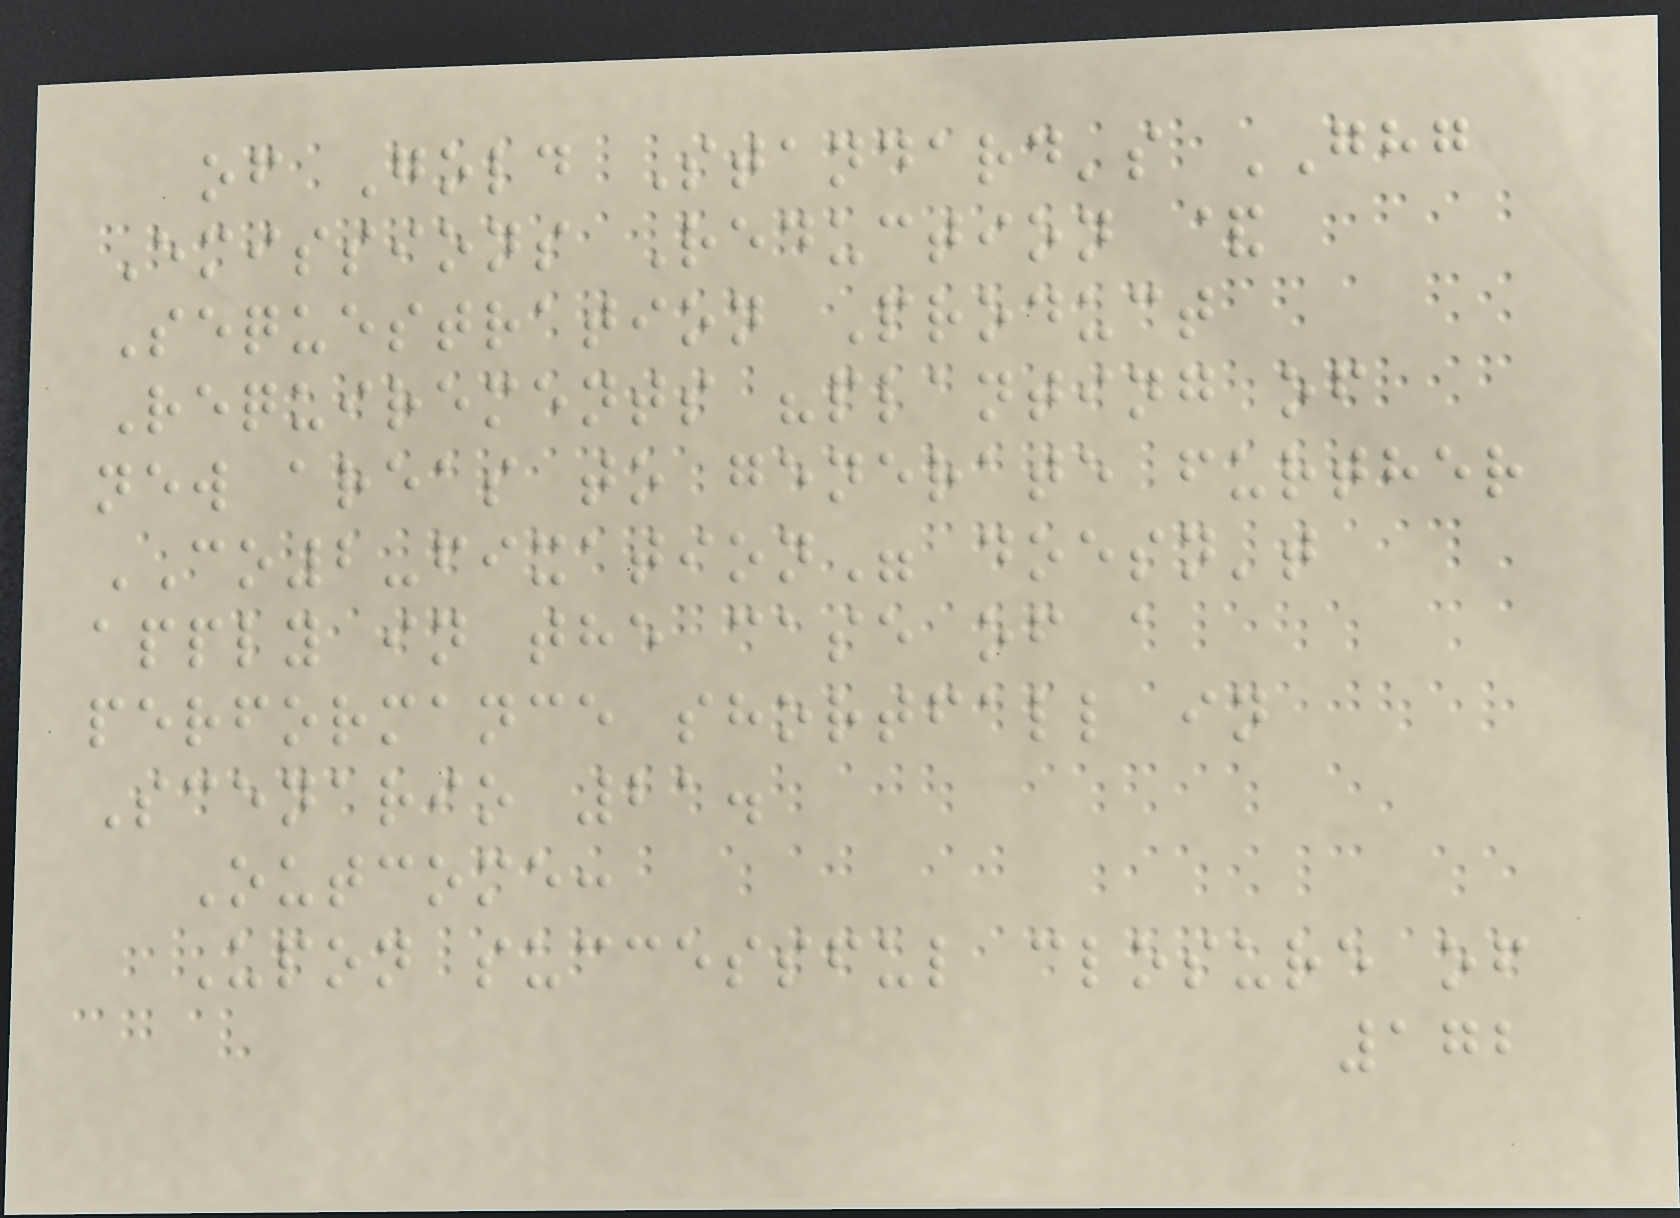of Gold Standard's GHG
Emissions Reduction &
Sequestration Product
Requirements "planting of
new areas to generate further
CO2-fixation" doesn't
apply in the case of a
performance shortfall in
Scenario 21.
Outcome:
Upon successful closure of
172
